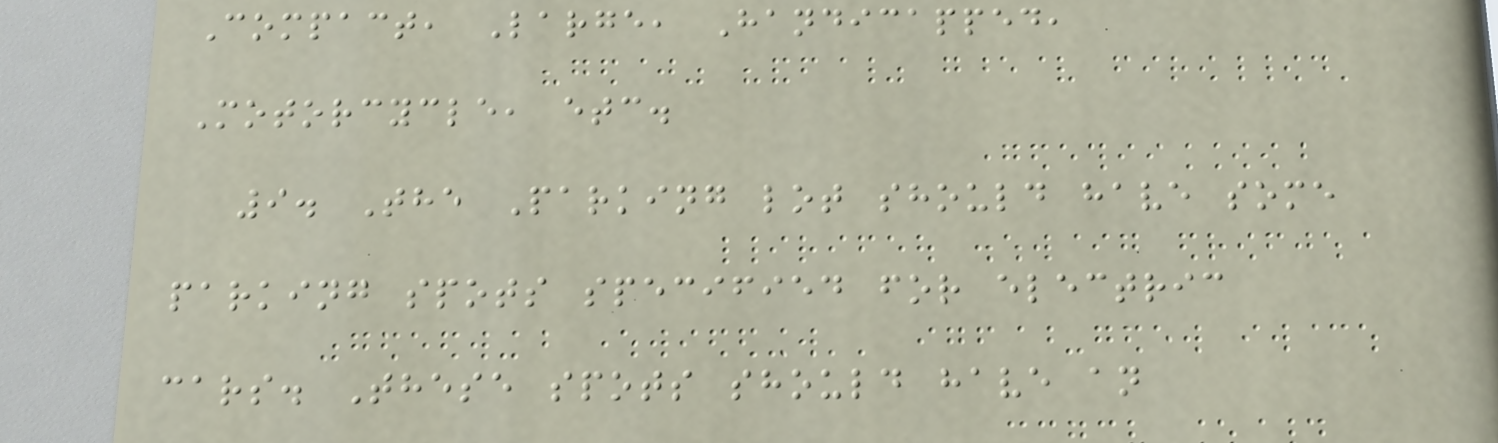Compact, Large, Handicapped,
Motorcycle, etc.
9. The Parking lot should have some
parking spots specified for electric
cars. These spots should have an
